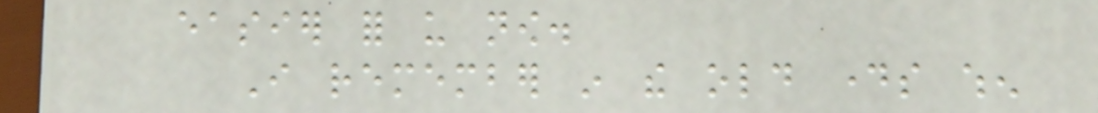easier for us now.
I remember in the old days when
